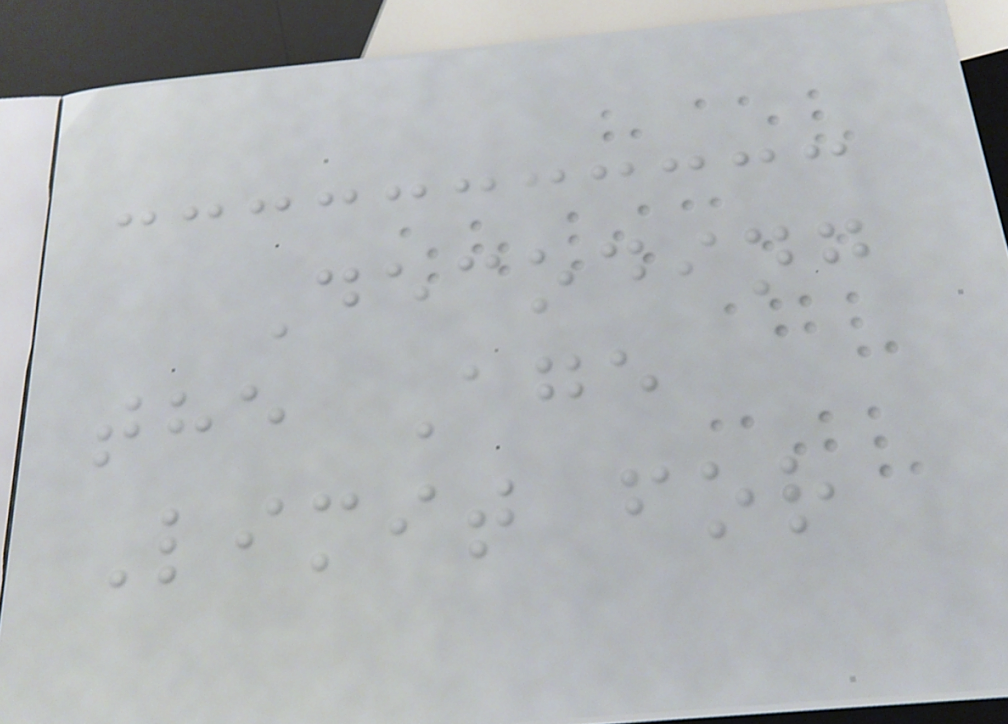Decoding
the Age
Limit for
